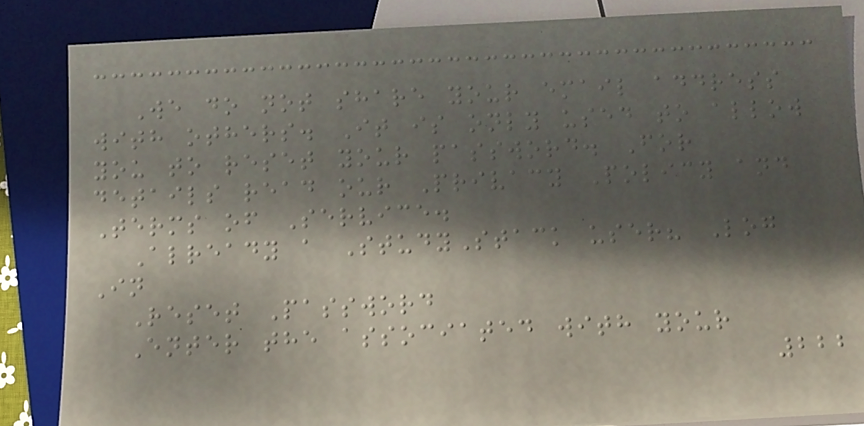We do not share your email address
with others. It is only used to allow
you to reset your password. For
details read our Privacy Policy and
Terms of Service.
Already a StudyStack user? Log
In
Reset Password
Enter the associated with your
222
